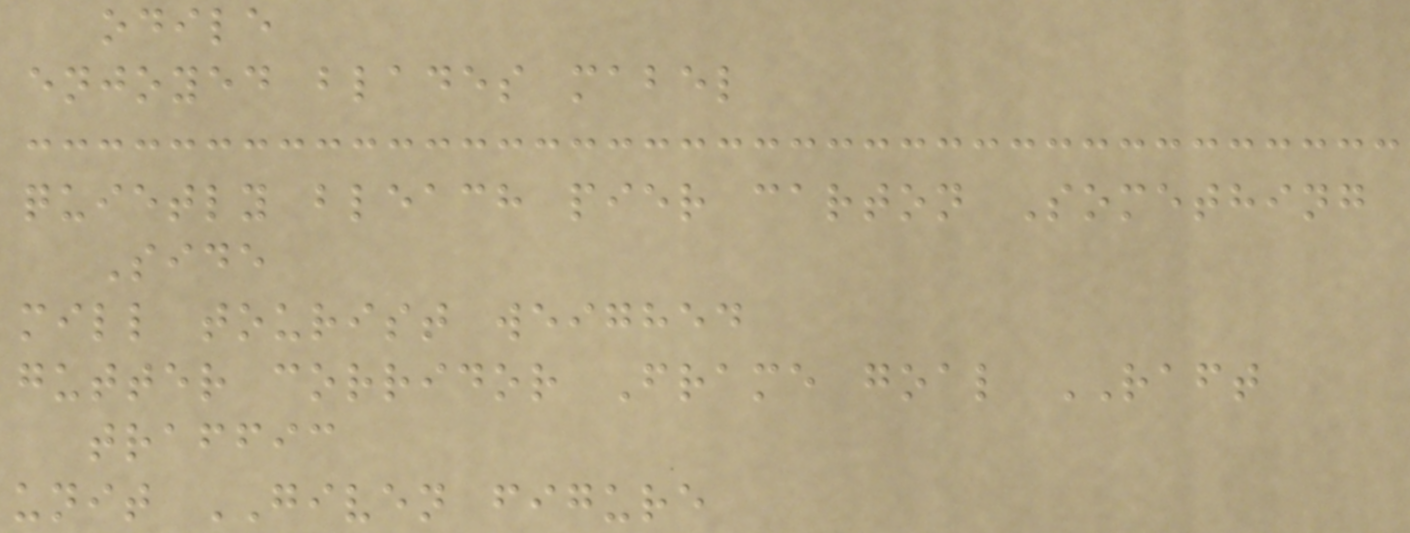odile
enjoyed blades mabel
quietly bleach pier carton Something
Side
mill tourist weighed
gutter corridor Frame goal RAFT
traffic
unit GIVEN figure
